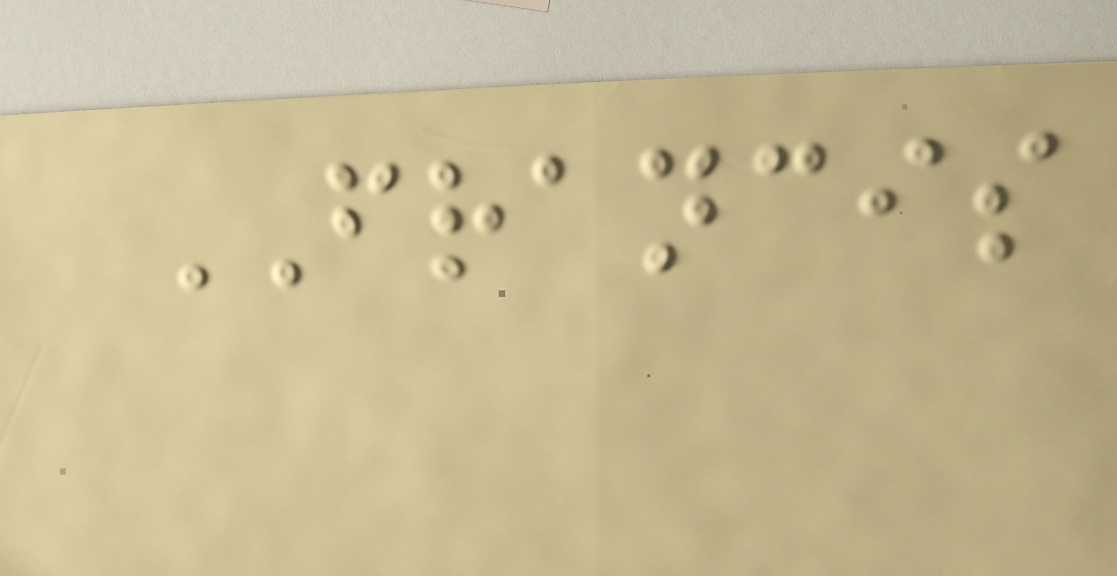FRANCIS
